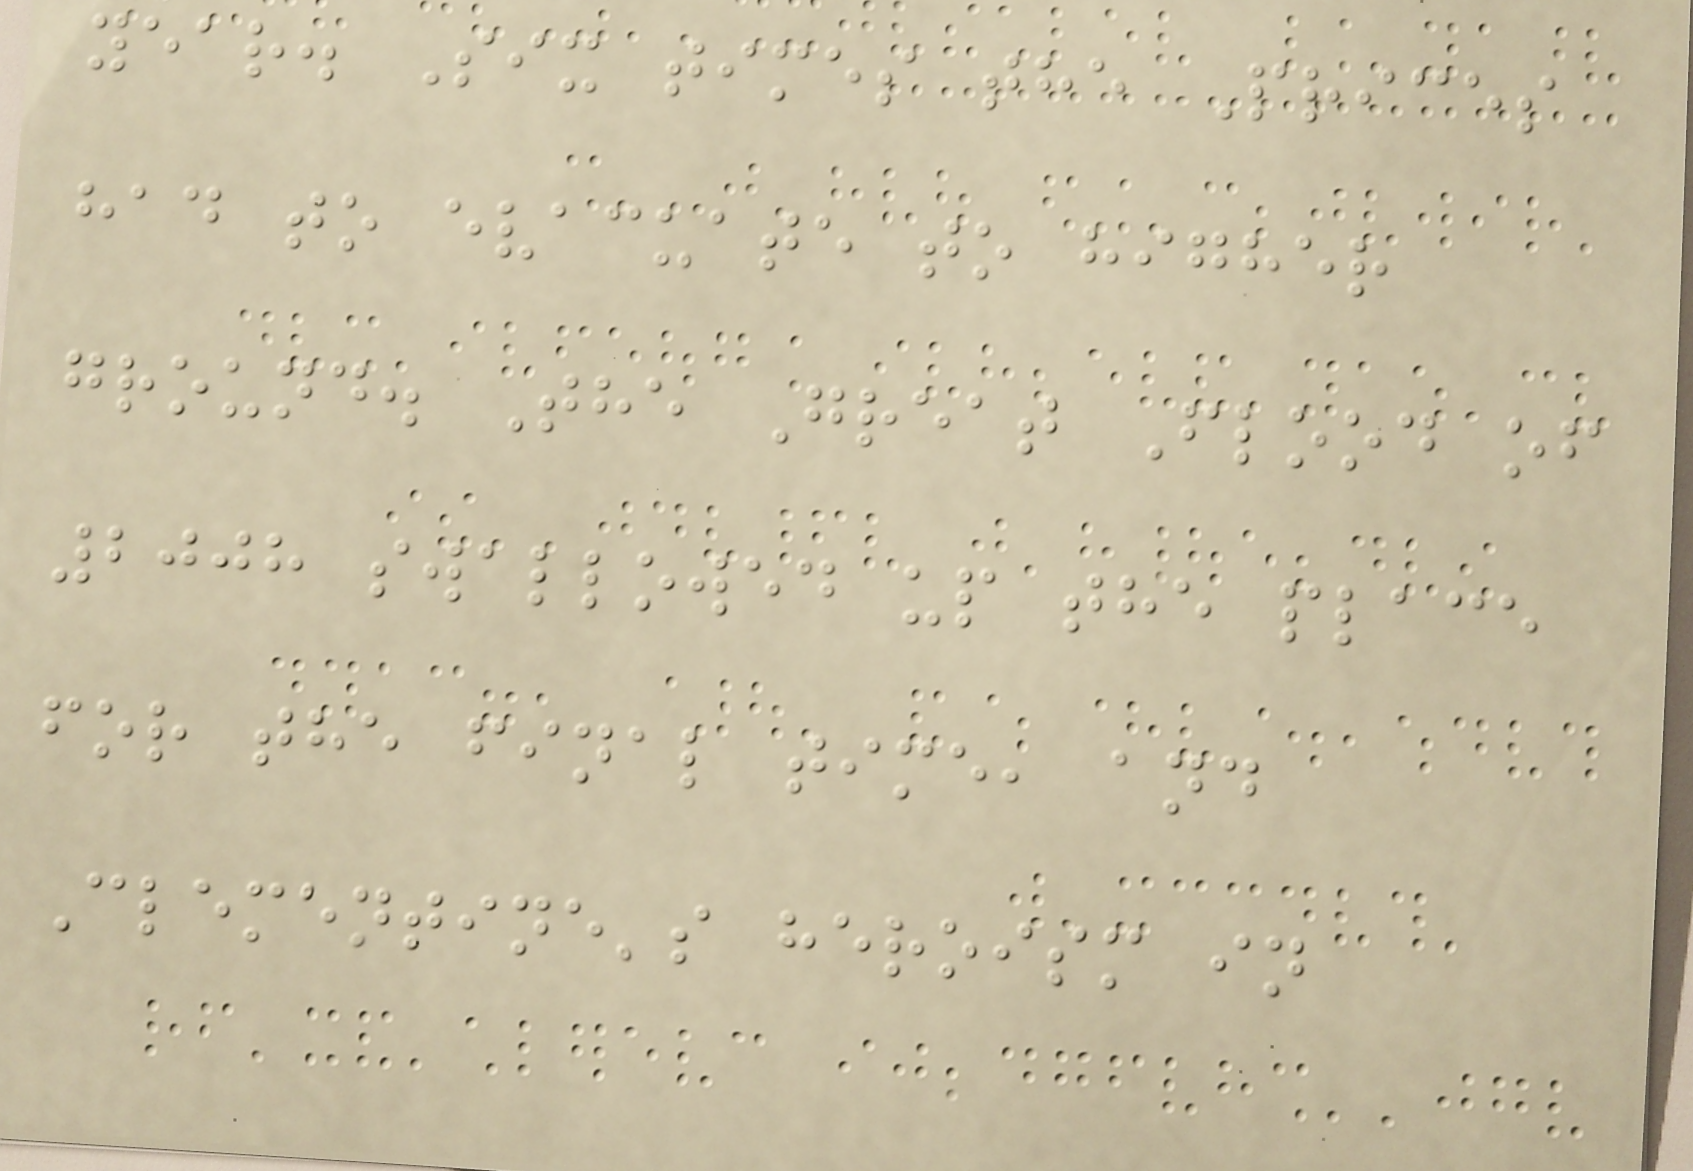year. Six times the Prices
had to evacuate to higher
ground. The Great Flood of
2008 swallowed up the place
for the final time, and
Clementine's heroism in
